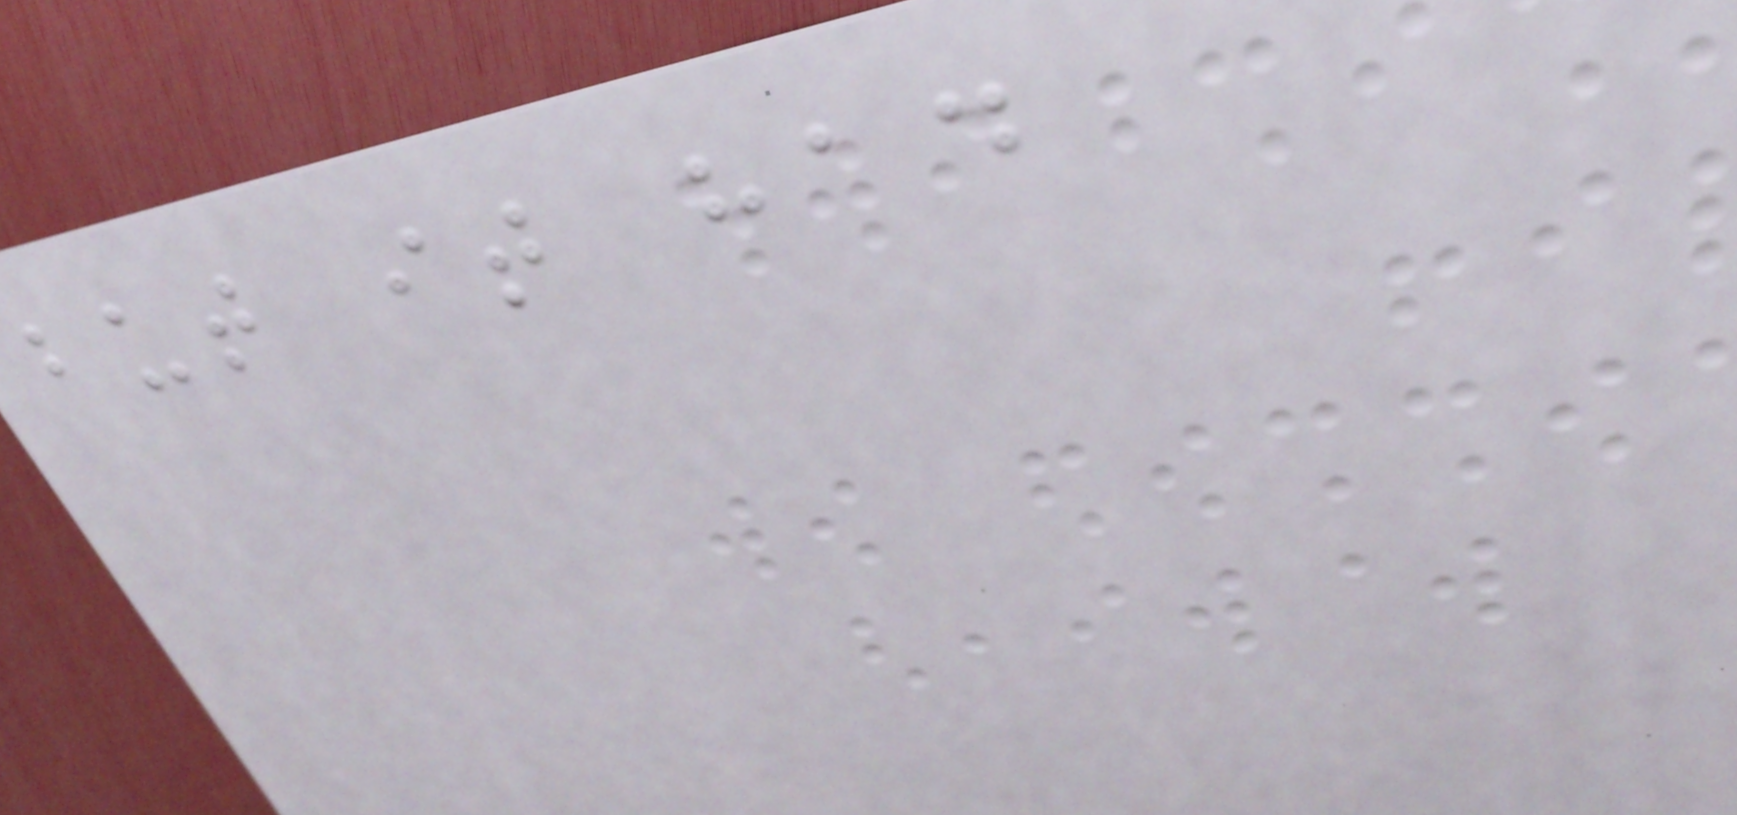but it had
